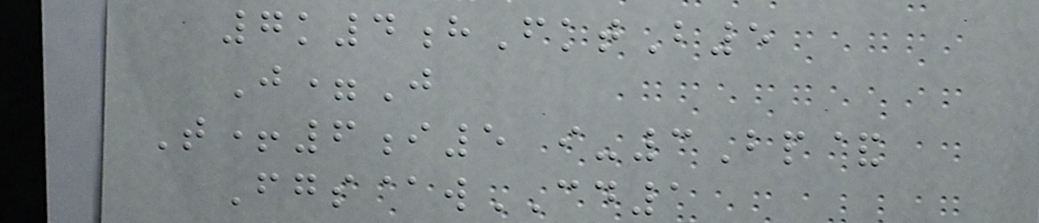7k4hFktB5
J=J
T+6i5 i-3Bp&
Fgs@wCD1
